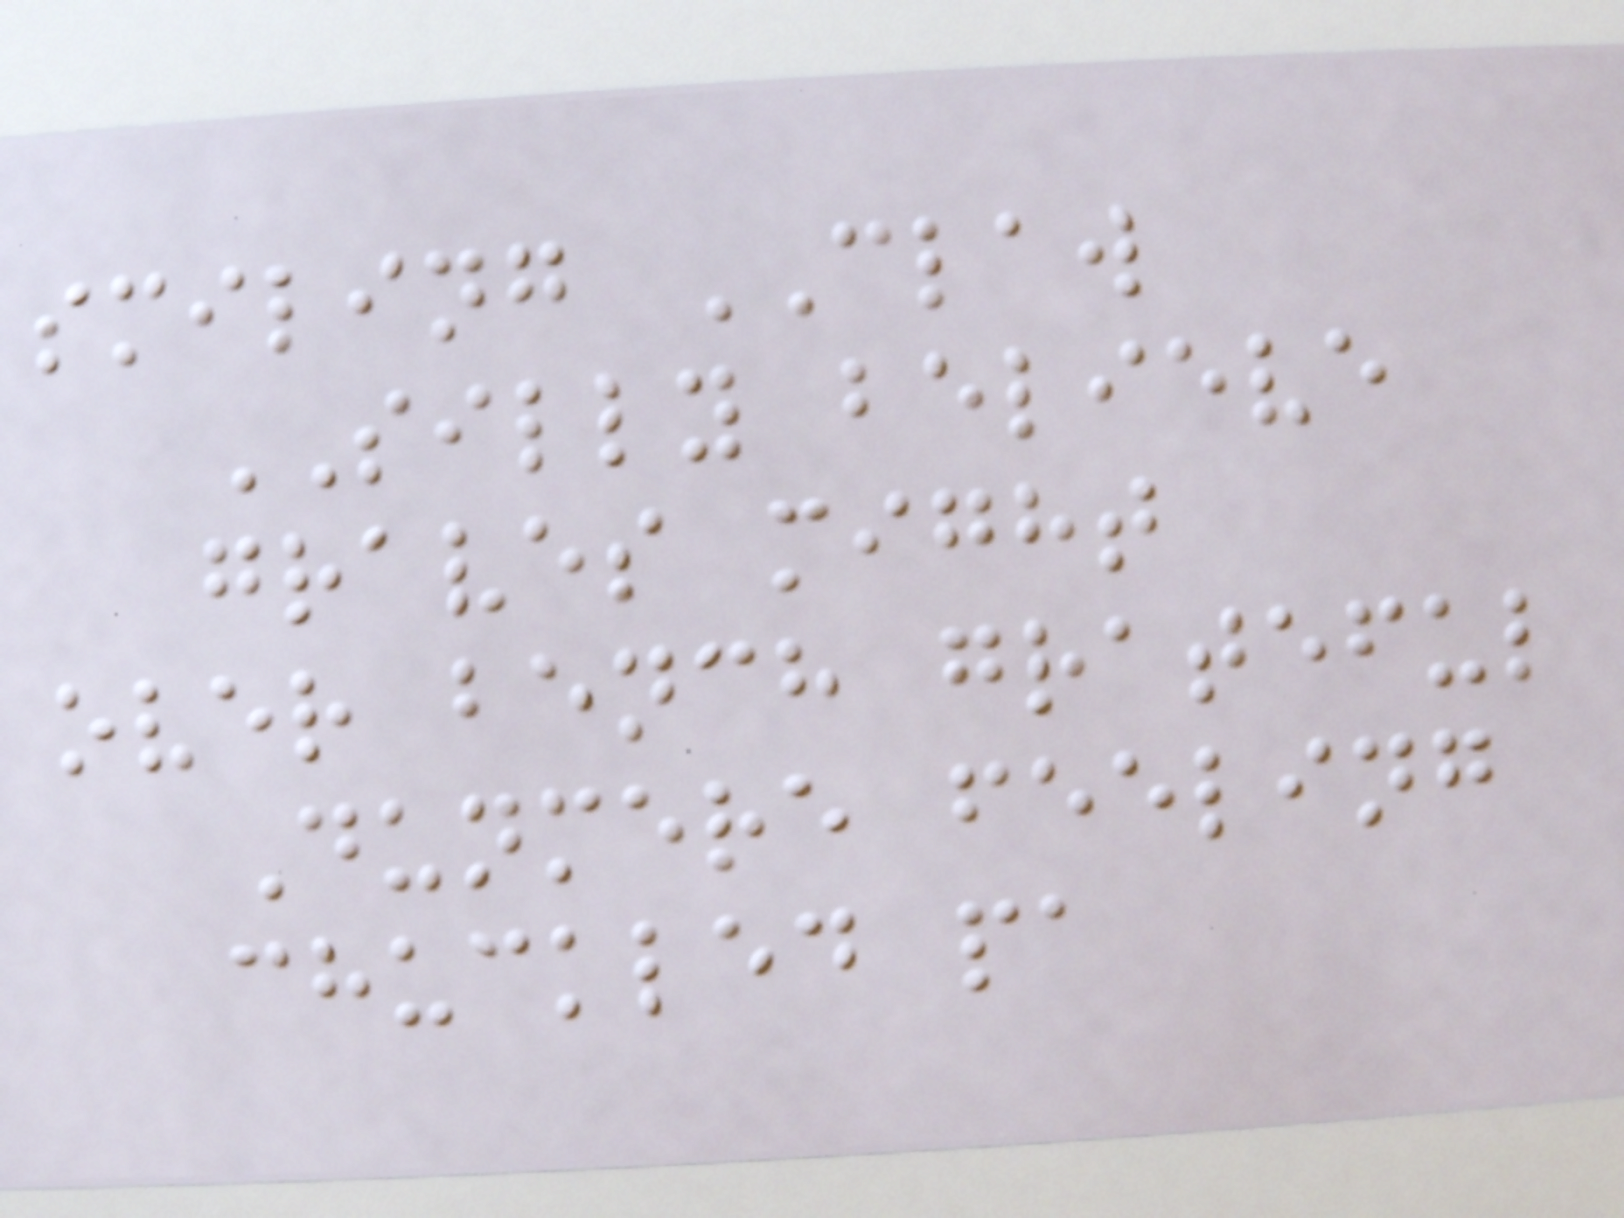smiling CLAW
SILLY believe
graves might
over bench grateful
Dunmere feeling
chuckled pa
